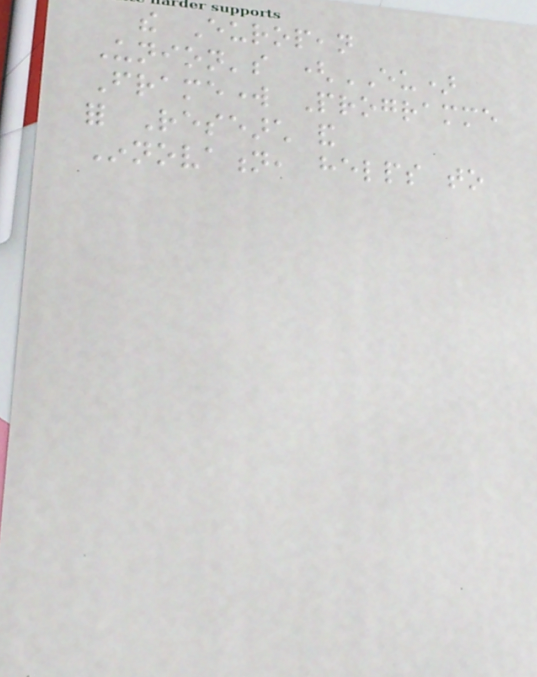the European
Union's (EU)
Framework Programme
for Research and
Innovation, helps to
